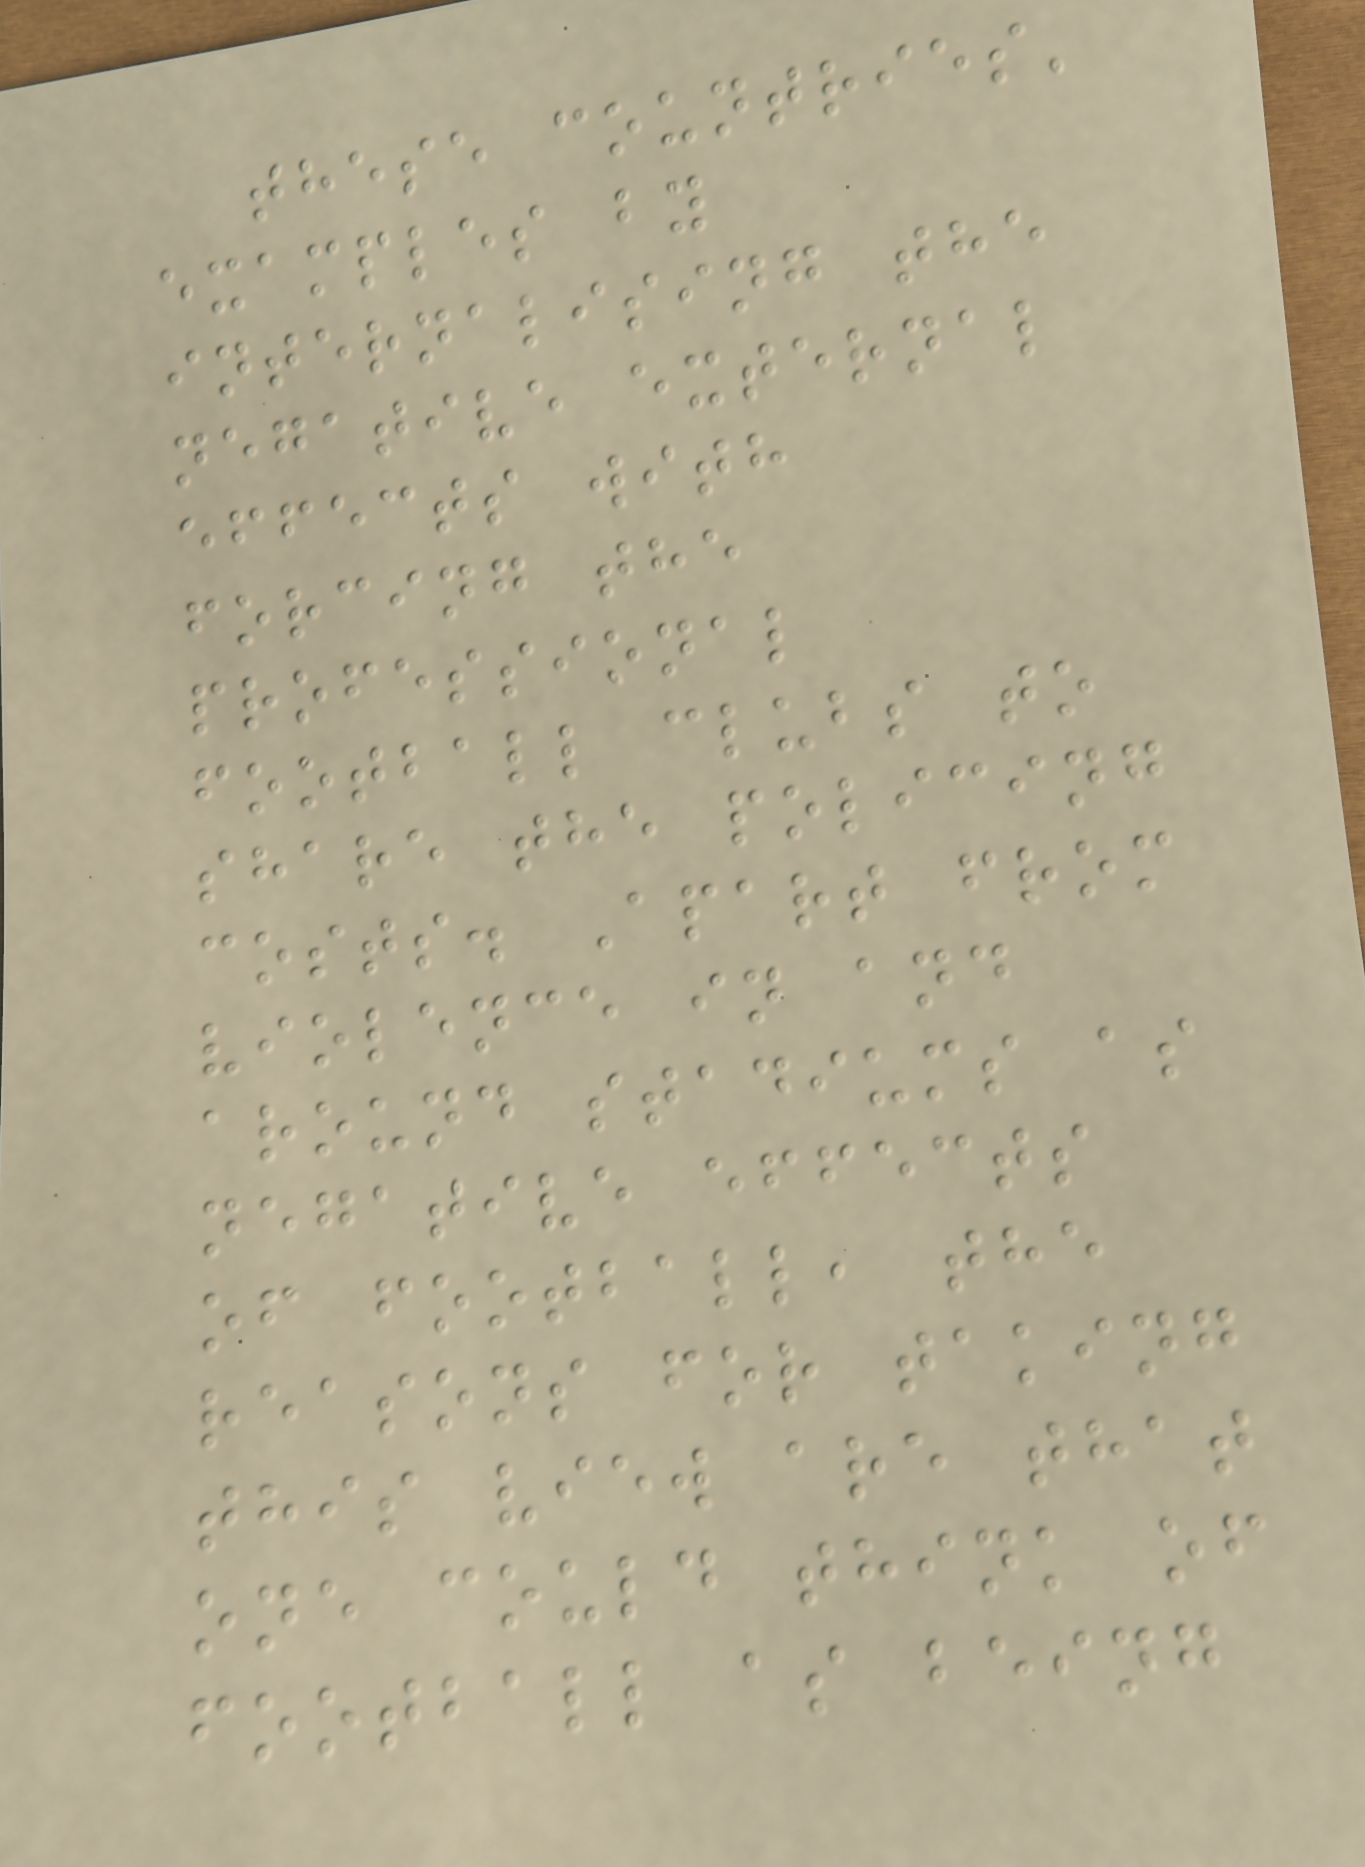these countries'
examples by
internalising the
negative external
effects with
forcing the
professional
football clubs to
share the policing
costs. Apart from
violence in and
around stadiums as
negative effects
of football, the
reasons for taking
this view are that
one could think of
football as being
